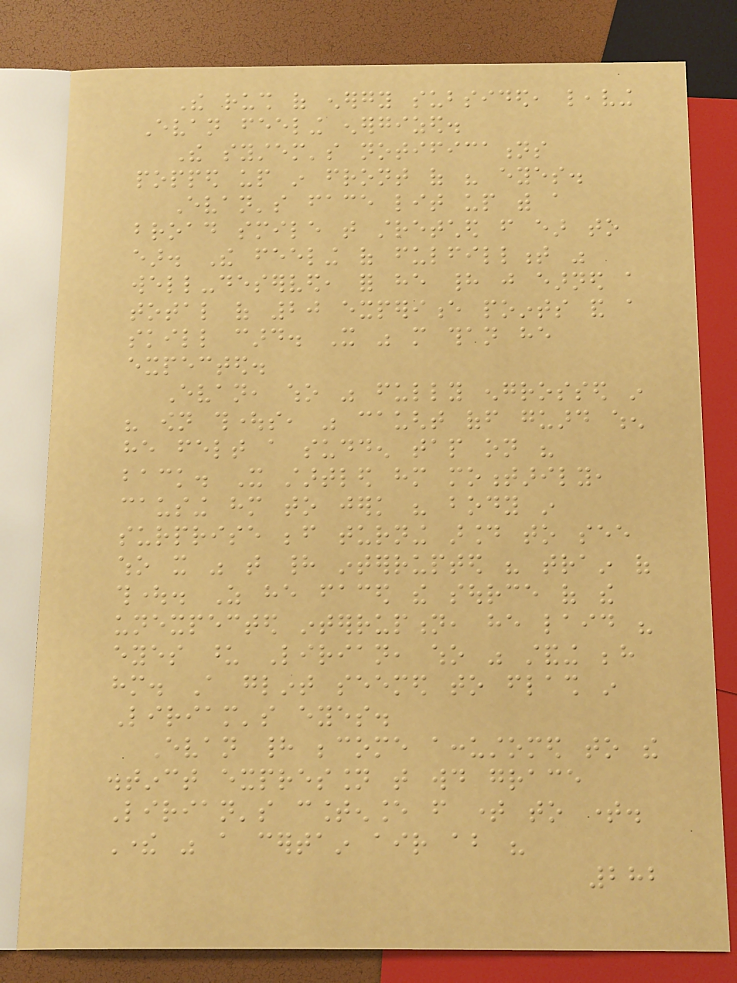The rush of energy subsided, leaving
Evan feeling energized.
The system's notifications
popped up in front of his eyes.
Evan's face lit up with a
broad smile that stretched from ear to
ear. The feeling of fulfillment was
well-deserved, for he had just earned a
total of 20 experience points and a
skill card. It was more than he
expected.
Evan, who was fully engrossed in
his own thoughts, was caught off guard when
he felt a sudden tap on his
back. It startled him momentarily,
causing him to jerk his body in
surprise before turning around to see
who it was that had interrupted his train of
thought. As he faced the source of the
unexpected interruption, he laid his
eyes upon Lirian, who was standing behind
him. A glint seemed to flash in
Liriam's eyes.
Evan had become accustomed to the
distinct expression that would grace
Lirian's countenance from time to time.
There was a certain air about his
282
